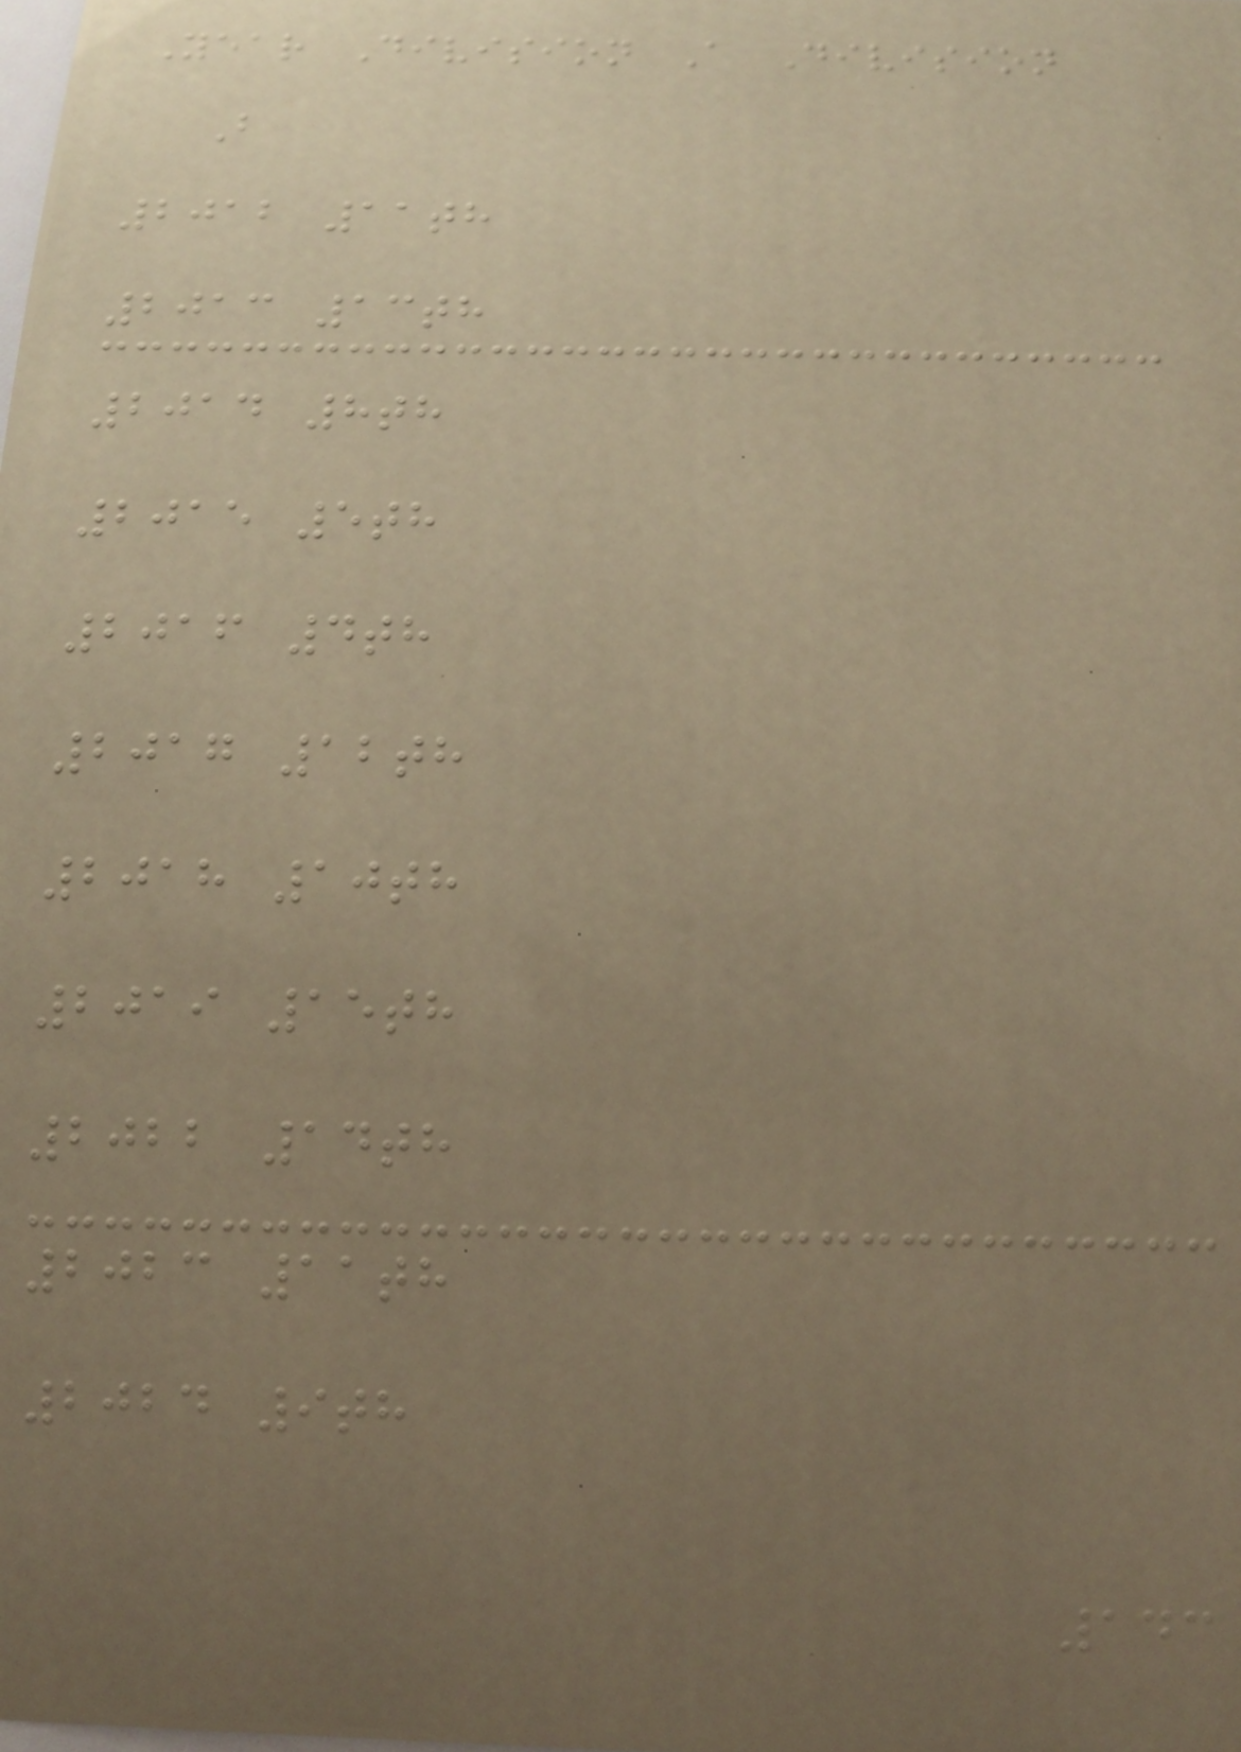Year Division A Division
B
2012 11th
2013 13th
2014 8th
2015 5th
2016 4th
2017 12th
2018 10th
2019 15th
2022 14th
2023 11th
2024 9th
143
